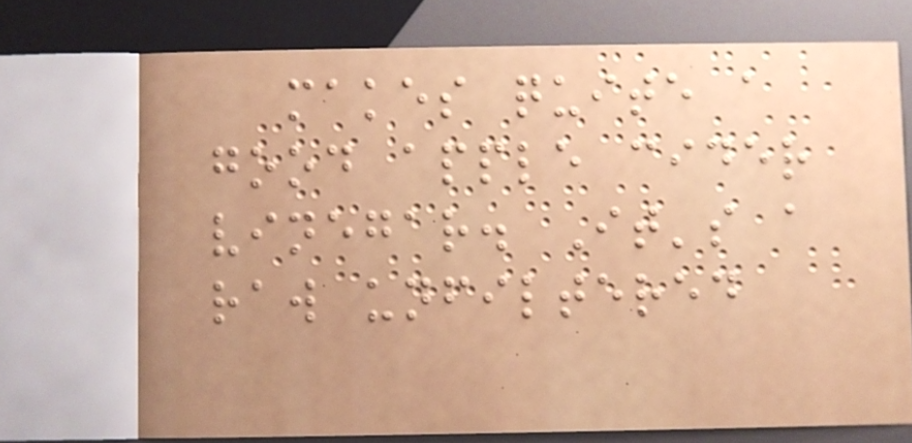makes quite a
good apple cider
vinegar. It's a
raw unfiltered
